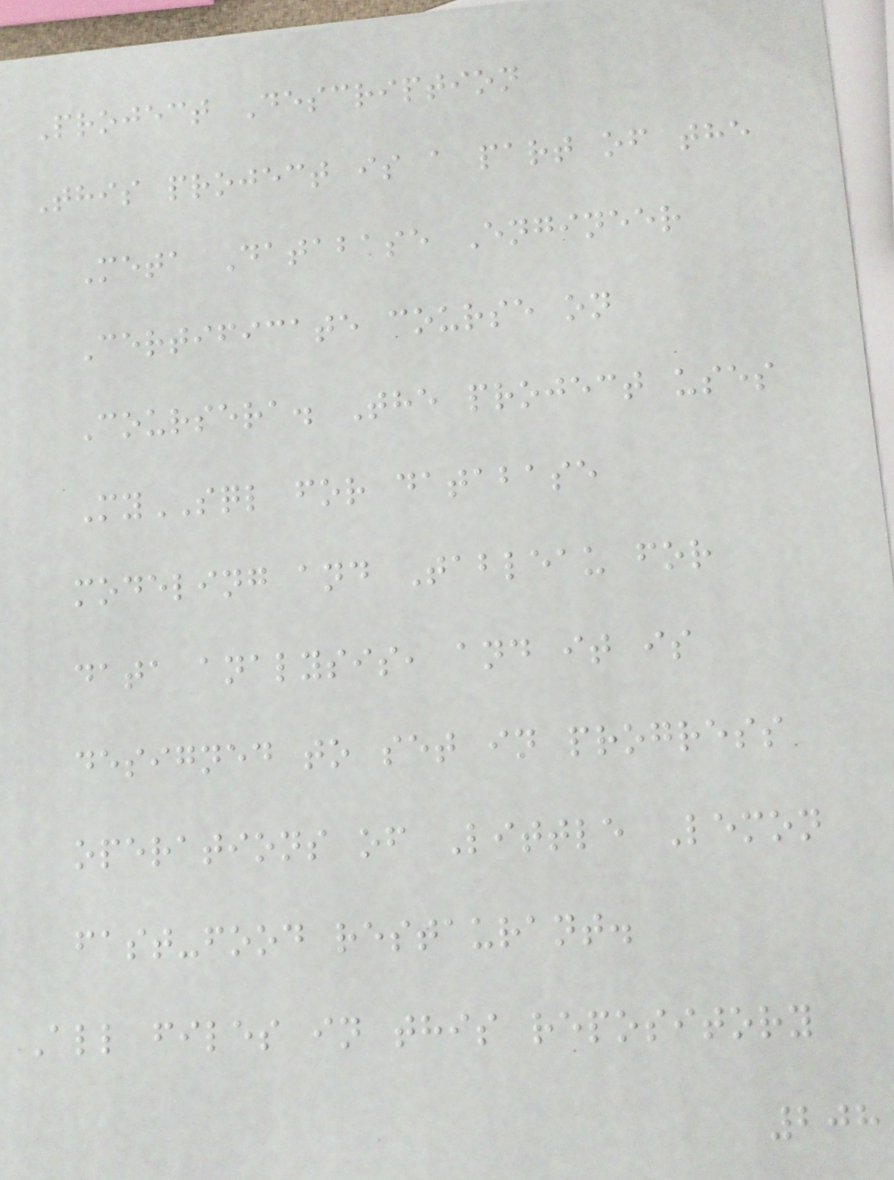Project Description
This project is a part of the
Meta Database Engineer
Certificate course on
Coursera. The project uses
MySQL for database
modeling and Tableau for
data analysis, and it is
designed to set in progress
operations of Little Lemon
fast-food restaurant.
All files in this repository
208
